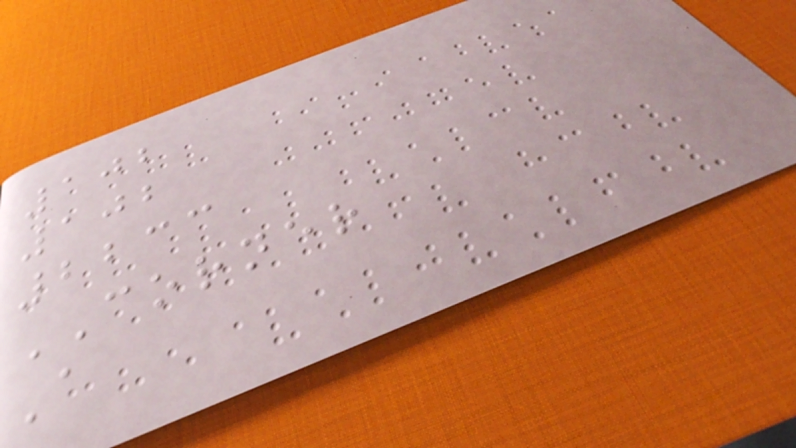102
102
2233
CORNER
A
